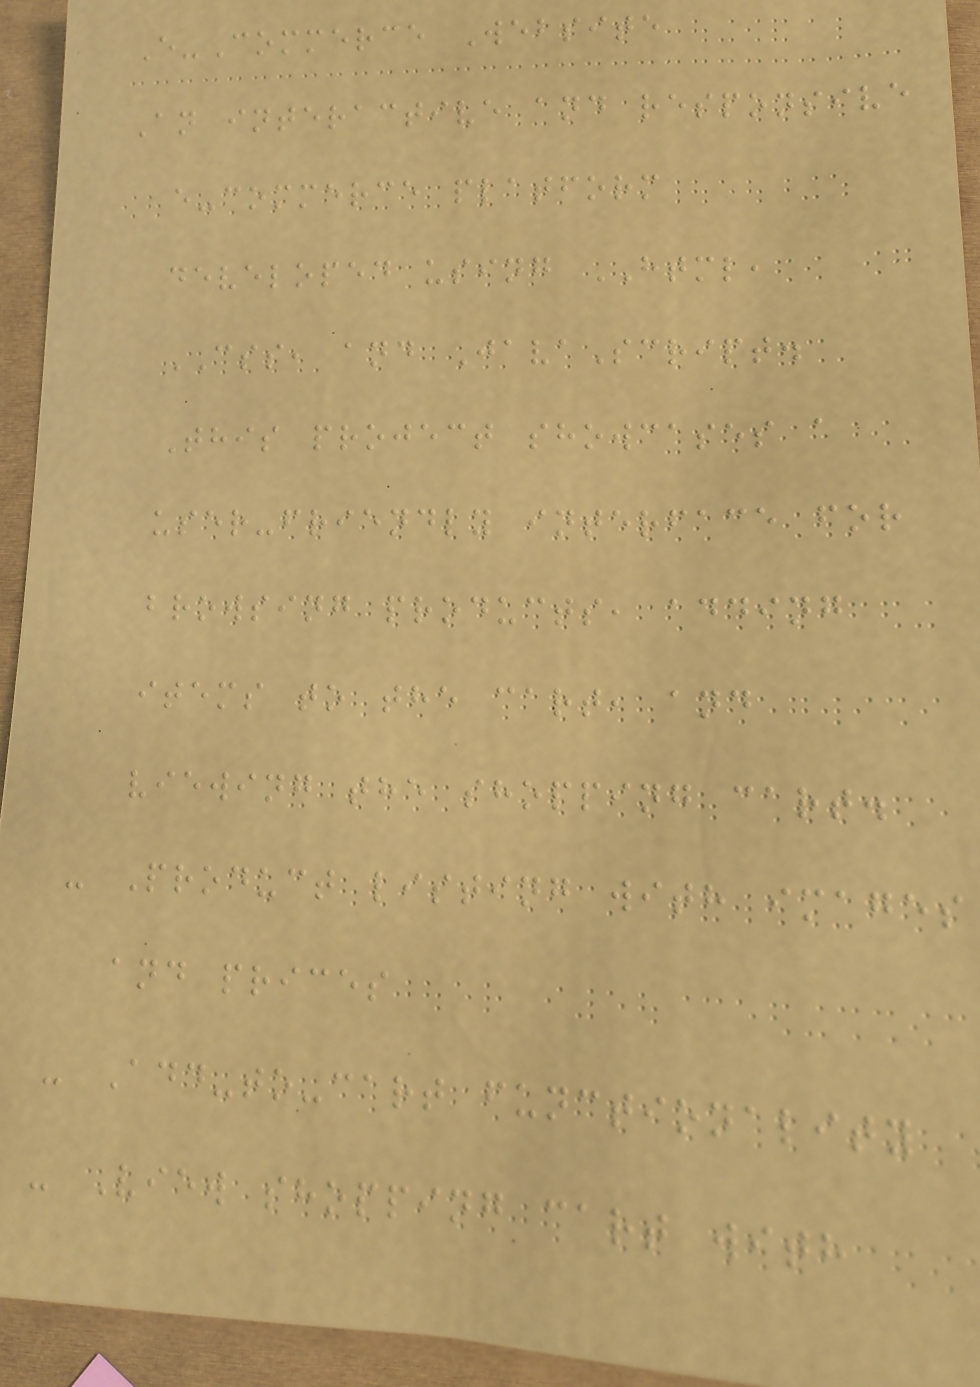E-Commerce Website
An interactive and responsive
e-commerce platform
developed using HTML,
CSS, and JavaScript.
This project showcases a
user-friendly interface for
browsing products, adding
items to the cart, and
viewing the shopping cart.
- Product listing with images
and prices
- Add-to-cart functionality
- View shopping cart with
